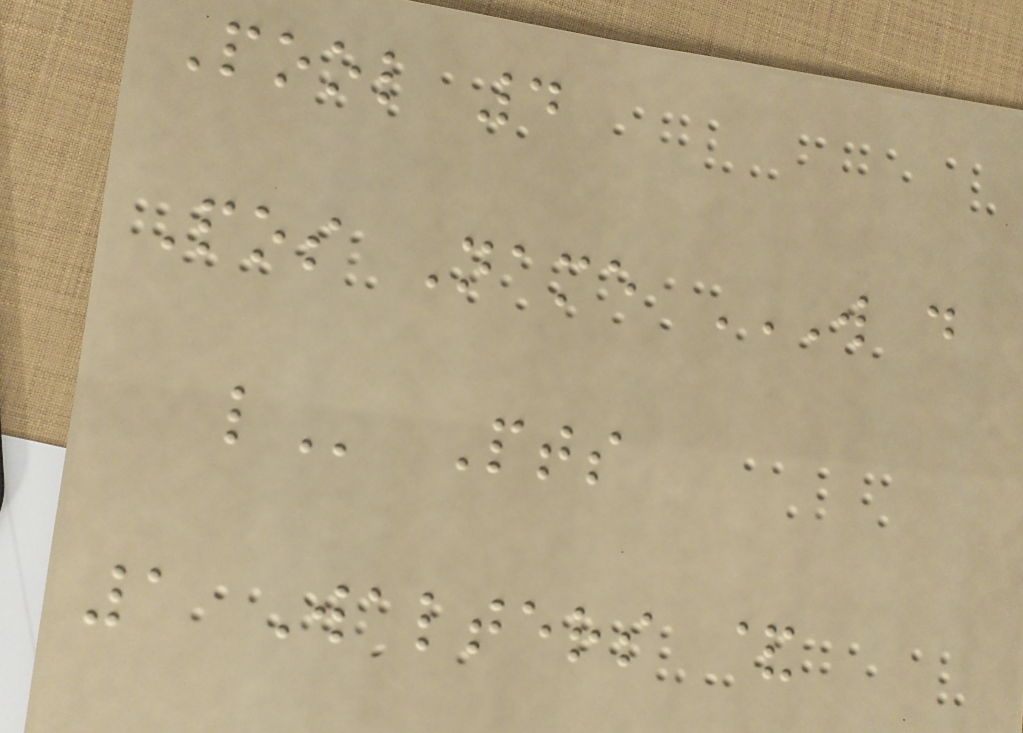Pool 4
Pos Name W D
L Pts
1 Walters &
